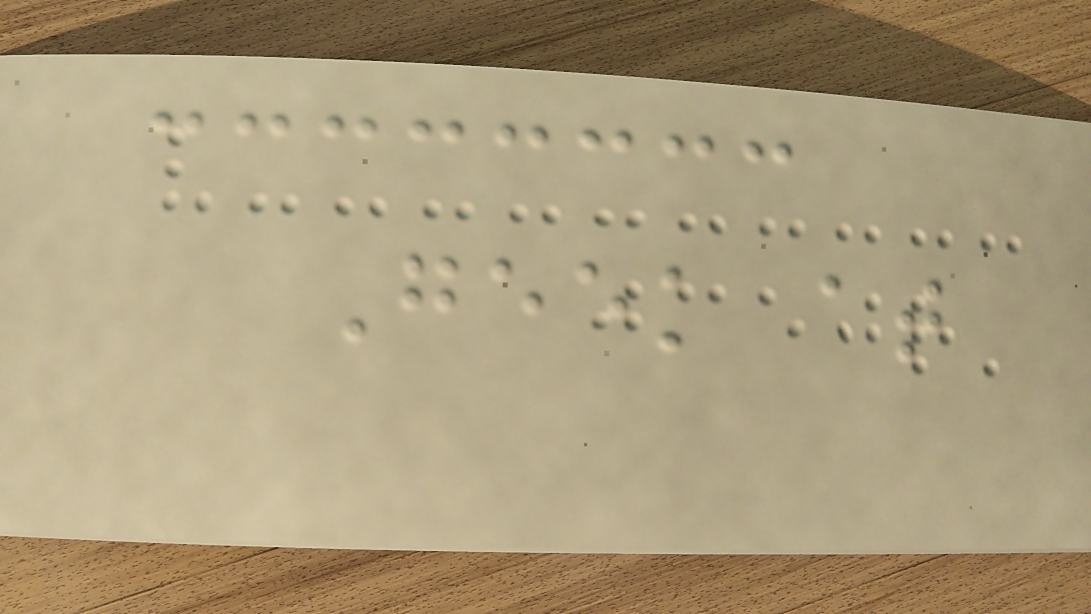Geek at
